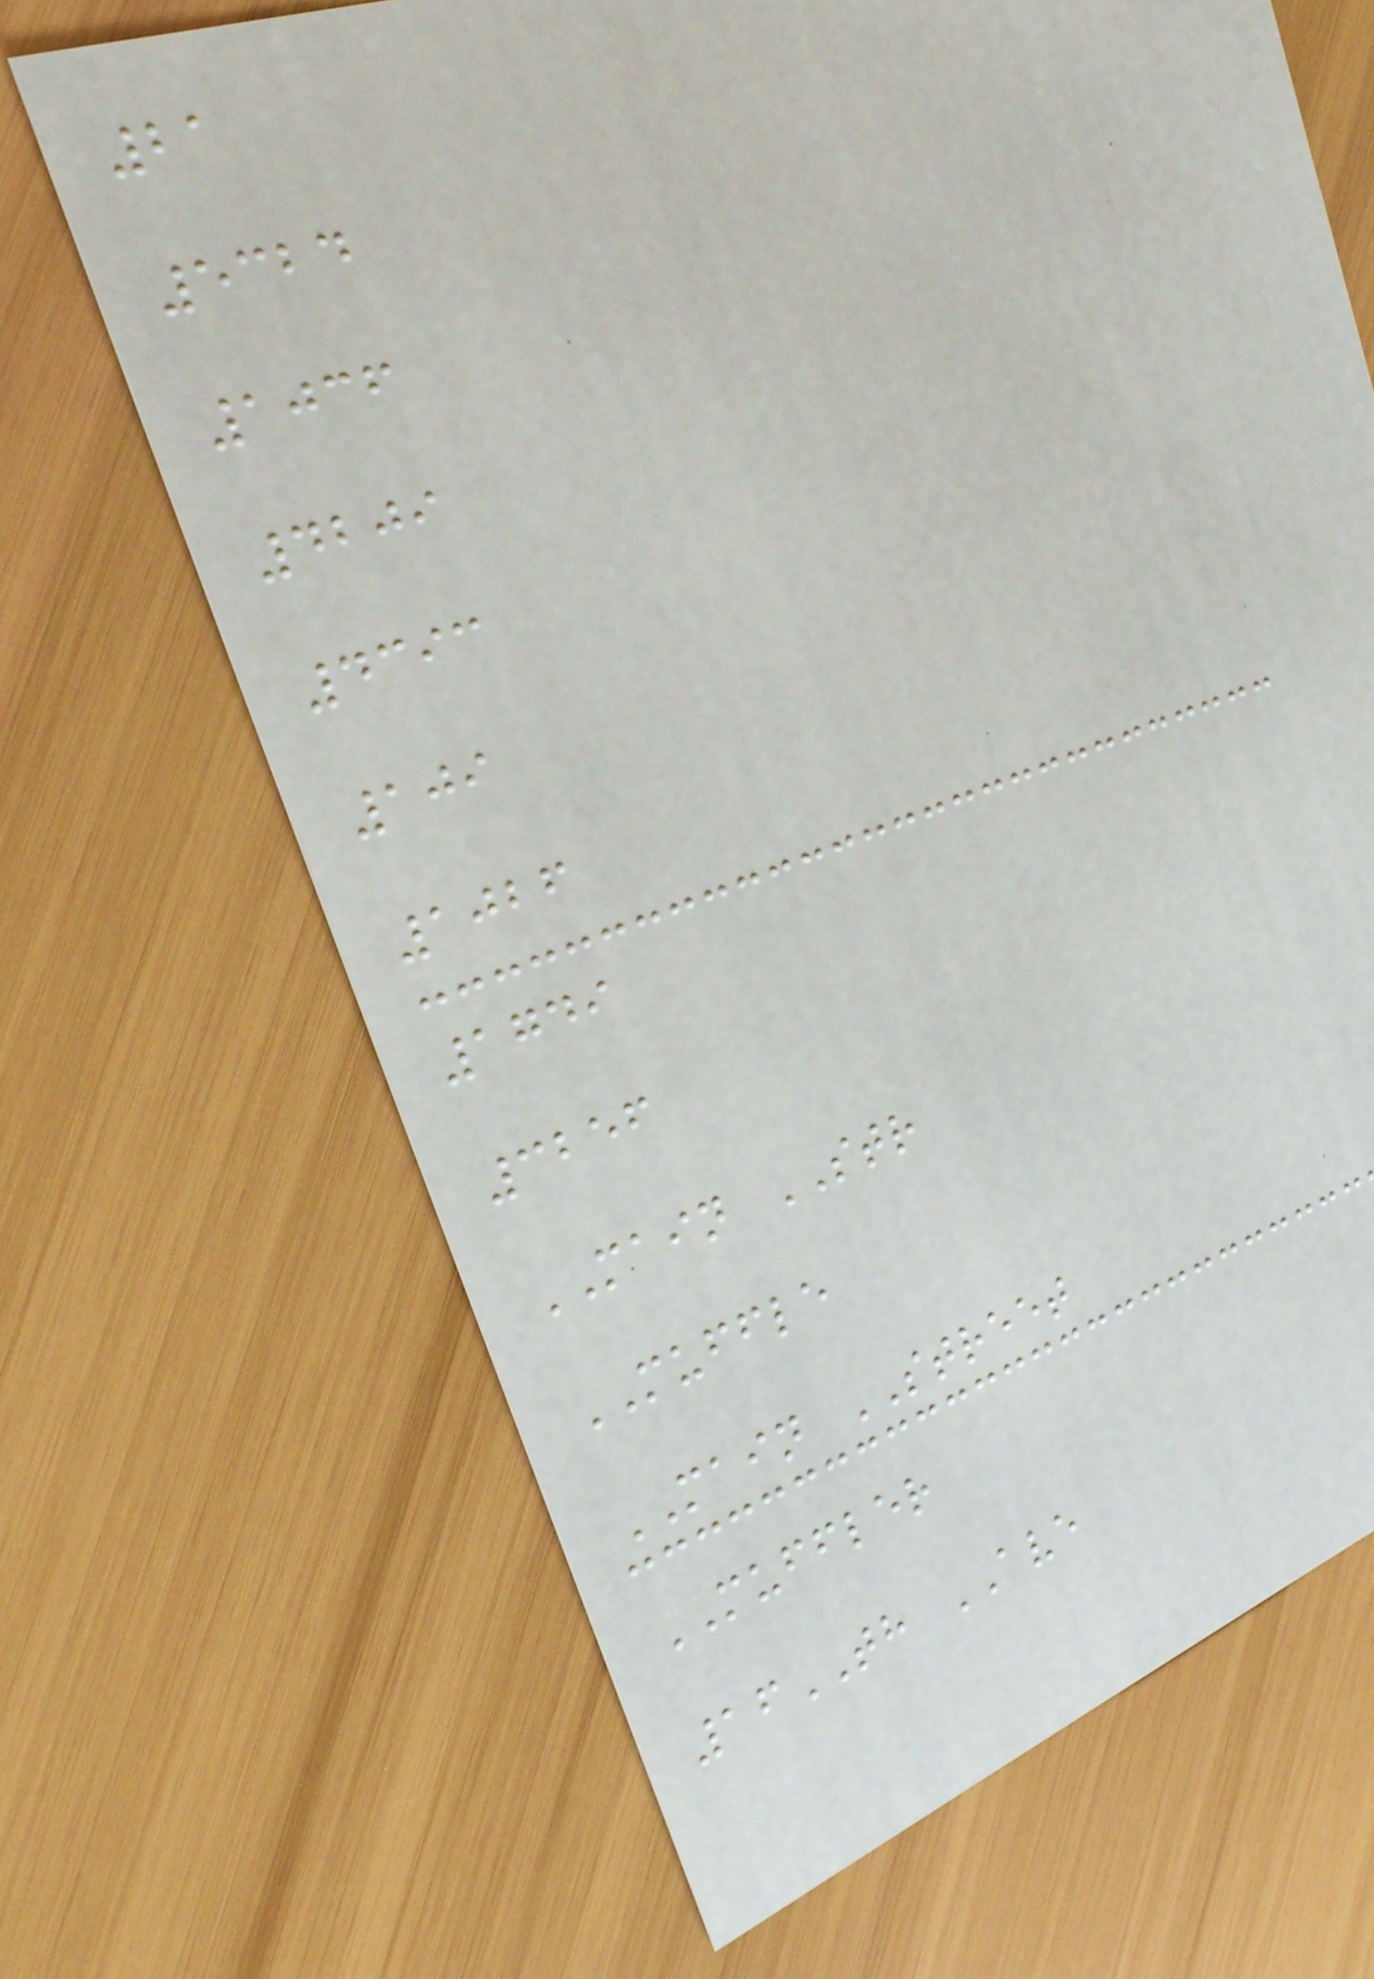21
5324
1036
4209
4393
109
1026
1749
3256
MAIN STR
MUFFLE
MAIN STREET
MUFFLER
16TH AVE
